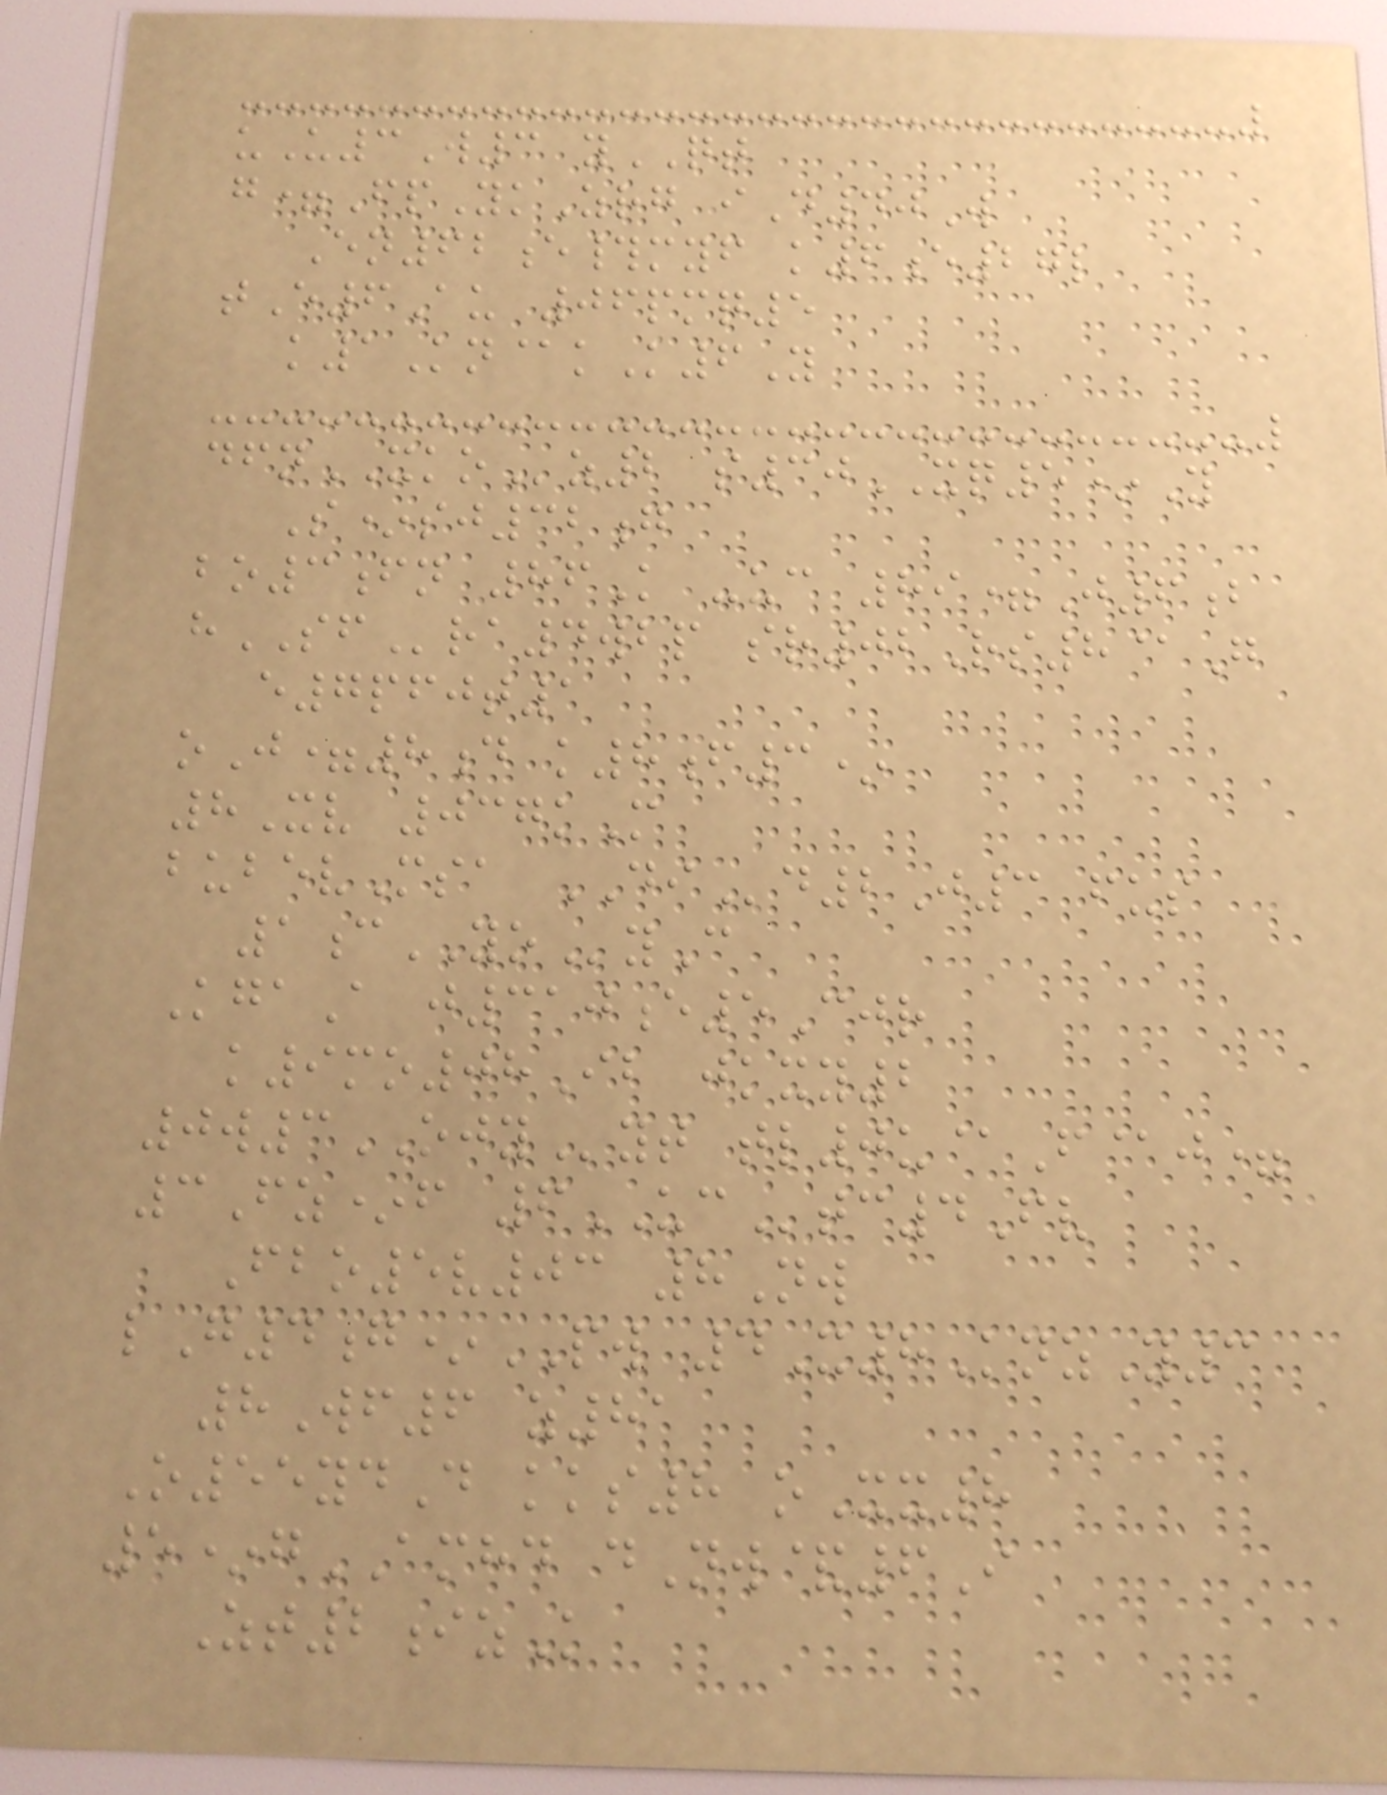uU3W3 yQT
g=FpYkZrg iD40W
En62e#myf k6e27l
tE6Au 06pmq5
k1Kn@kK6Y
dfnXKOz2 s30XQ5*Y
S*sj32g
bo3fn 86K -uc 89=J6b
hSFra4wbp sr02Rs8@G
e7pfjt1
oJ=8d k8f3*
8Xv 037kM
bubevMsa DId2J3 fus
1cYOyC
KgaA j310e5Cjr
k9mo08Ib jkxy2
0w3OJYyt tl0u@F@j=
3Fz*f 6UCtc4Fv
Fbo5v03 8Nw
lG4g*PW 4X8KnzY3
8Wf6 z81
O55ydD kks8 oXx8
5*gAMHD dNw&6I
Zt2izK
